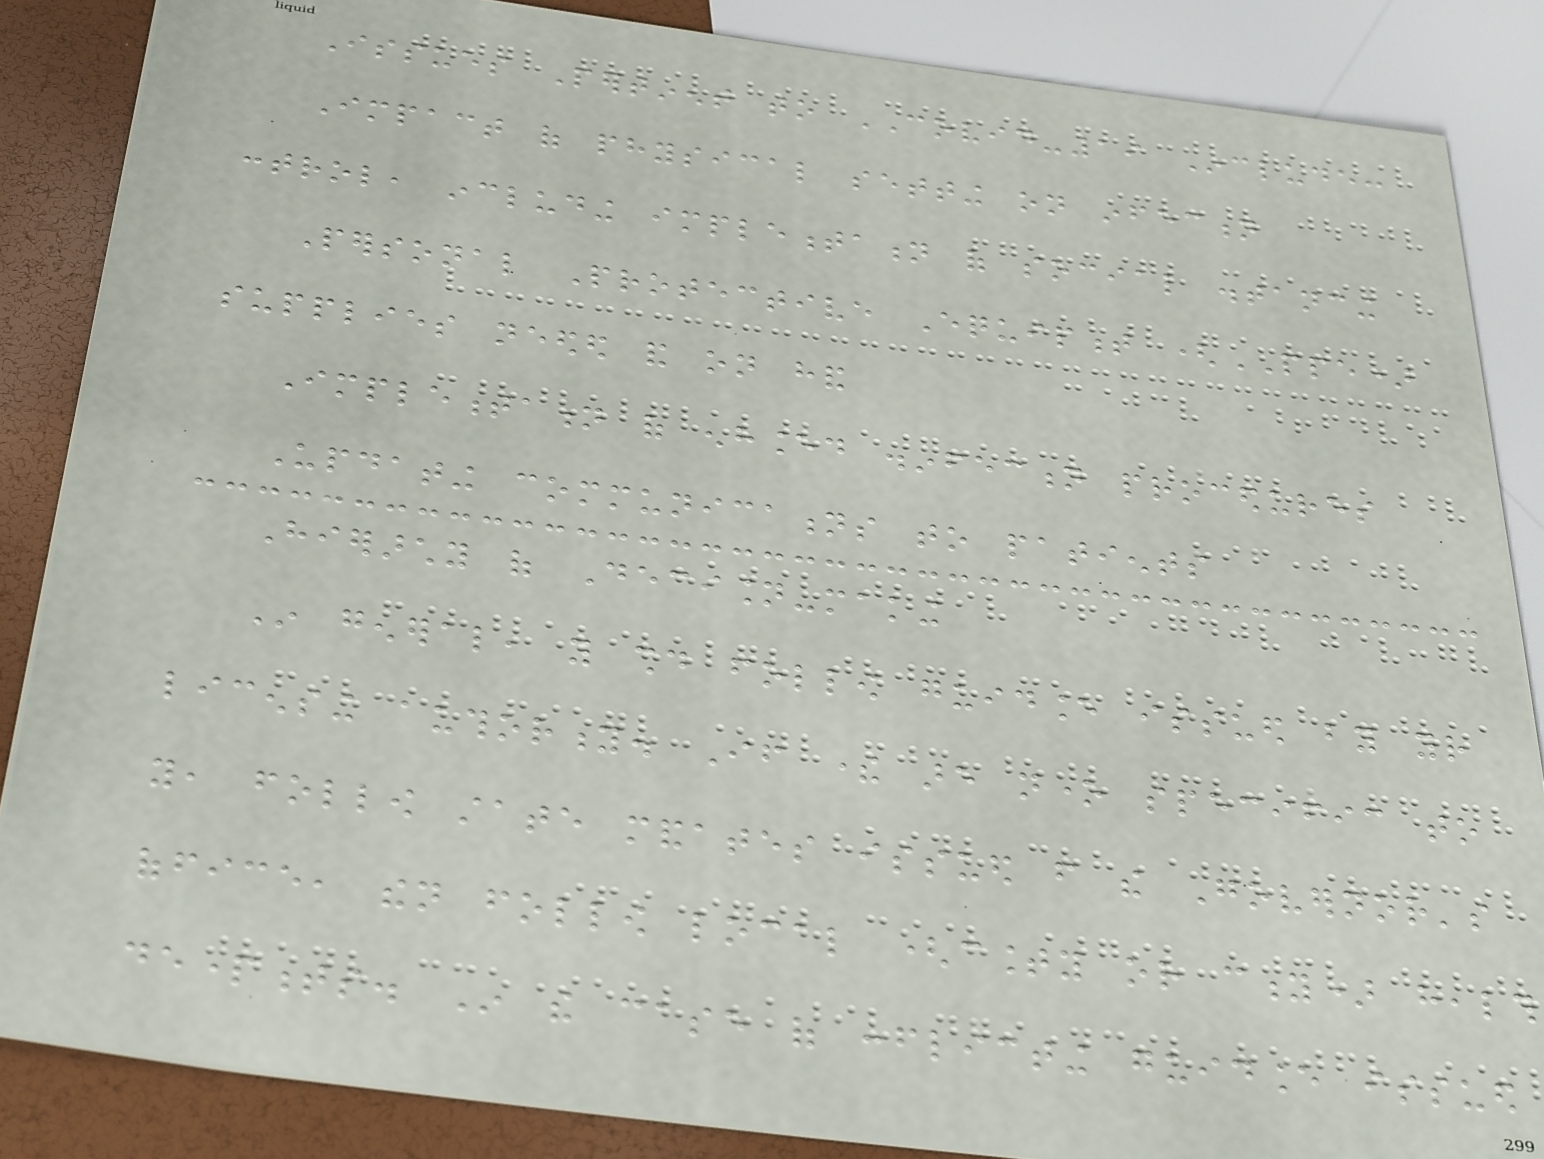Issues Pertinent to COVID-19 Include:
Impact of physical setting on infection
control, including implementation of social distancing
Personal Protective Equipment (PPE)
supplies needed and on hand
Implementation of enhanced disinfection procedures
Updating communications to patients
Hierarchy of Decision-making
In general, you should follow guidance issued by your
licensing authority. If there are none specific to
you, follow state mandates issued from the Governor's
office, then follow local (county or city) health
departments. In the case of conflicting guidance issued
